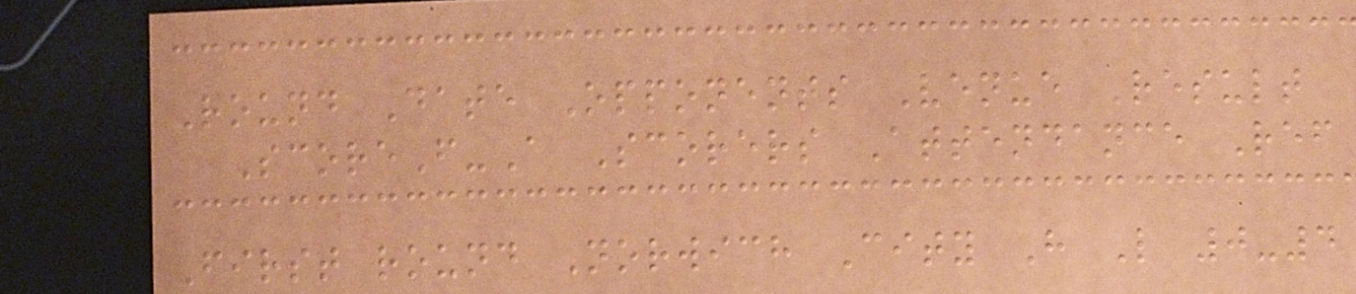Round Date Opponents Venue Result
ScoreF-A Scorers Attendance Ref
First round Norwich City H L 0-4
